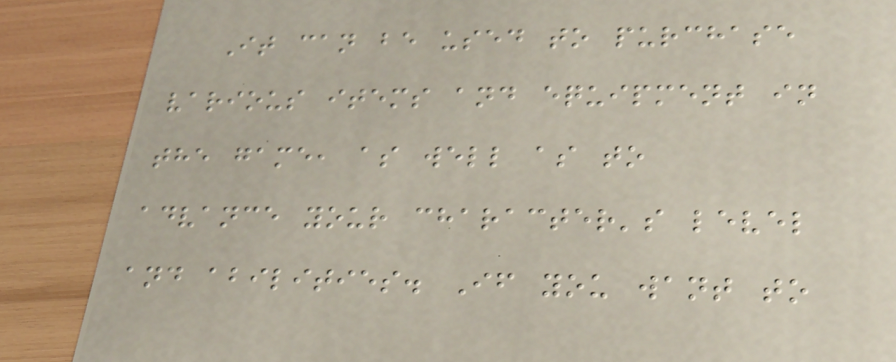It can be used to purchase
various items and equipment in
the game, as well as to
advance your character's level
and abilities. If you want to
